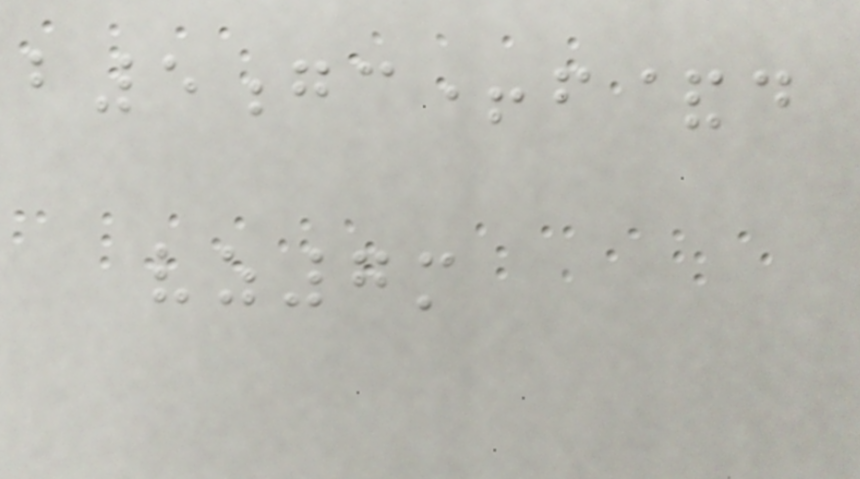b5gc+f&d
vz7m
